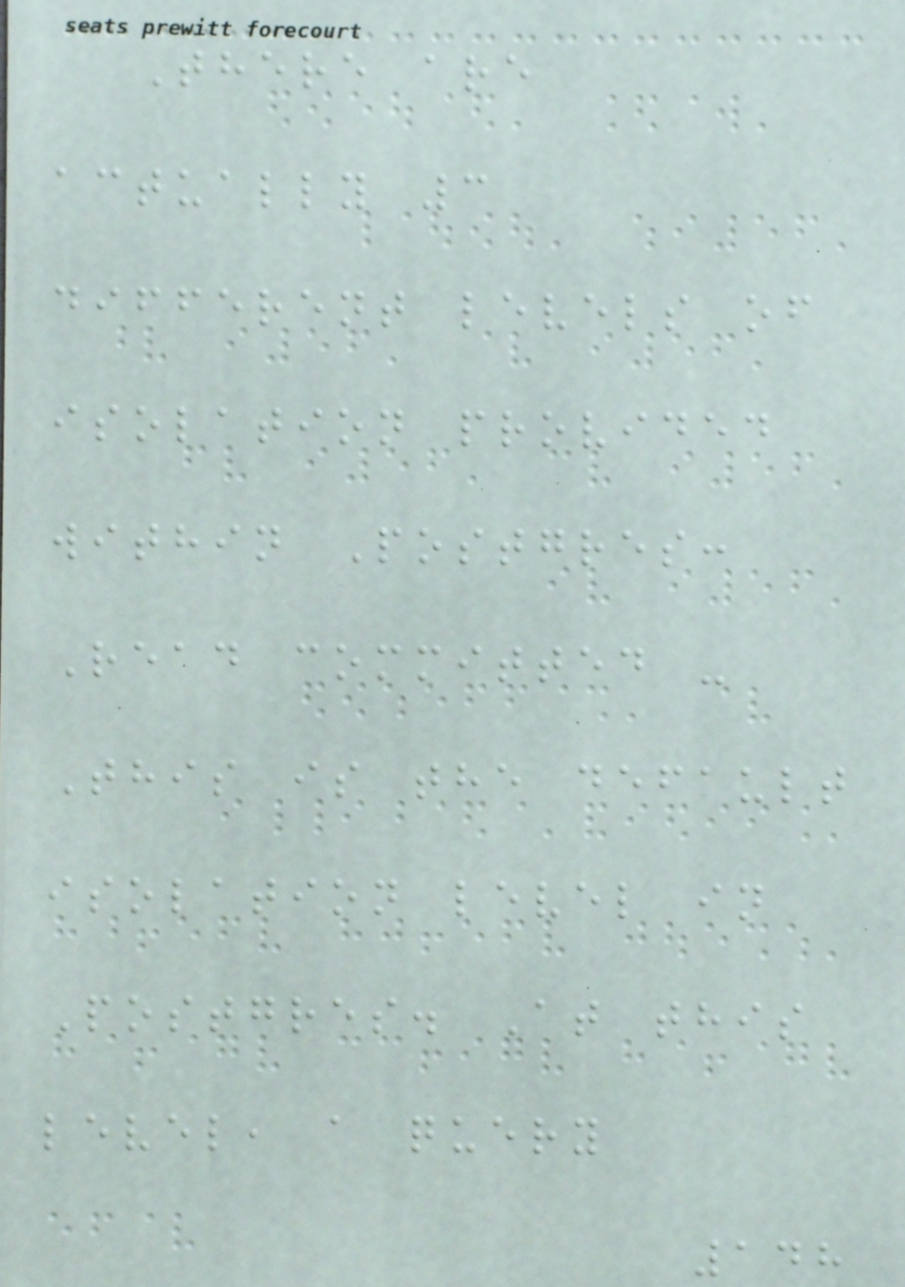There are
actually 3
different levels of
isolation provided
within Postgres:
Read committed -
This is the default
isolation level in
Postgres. At this
level, a query
148
